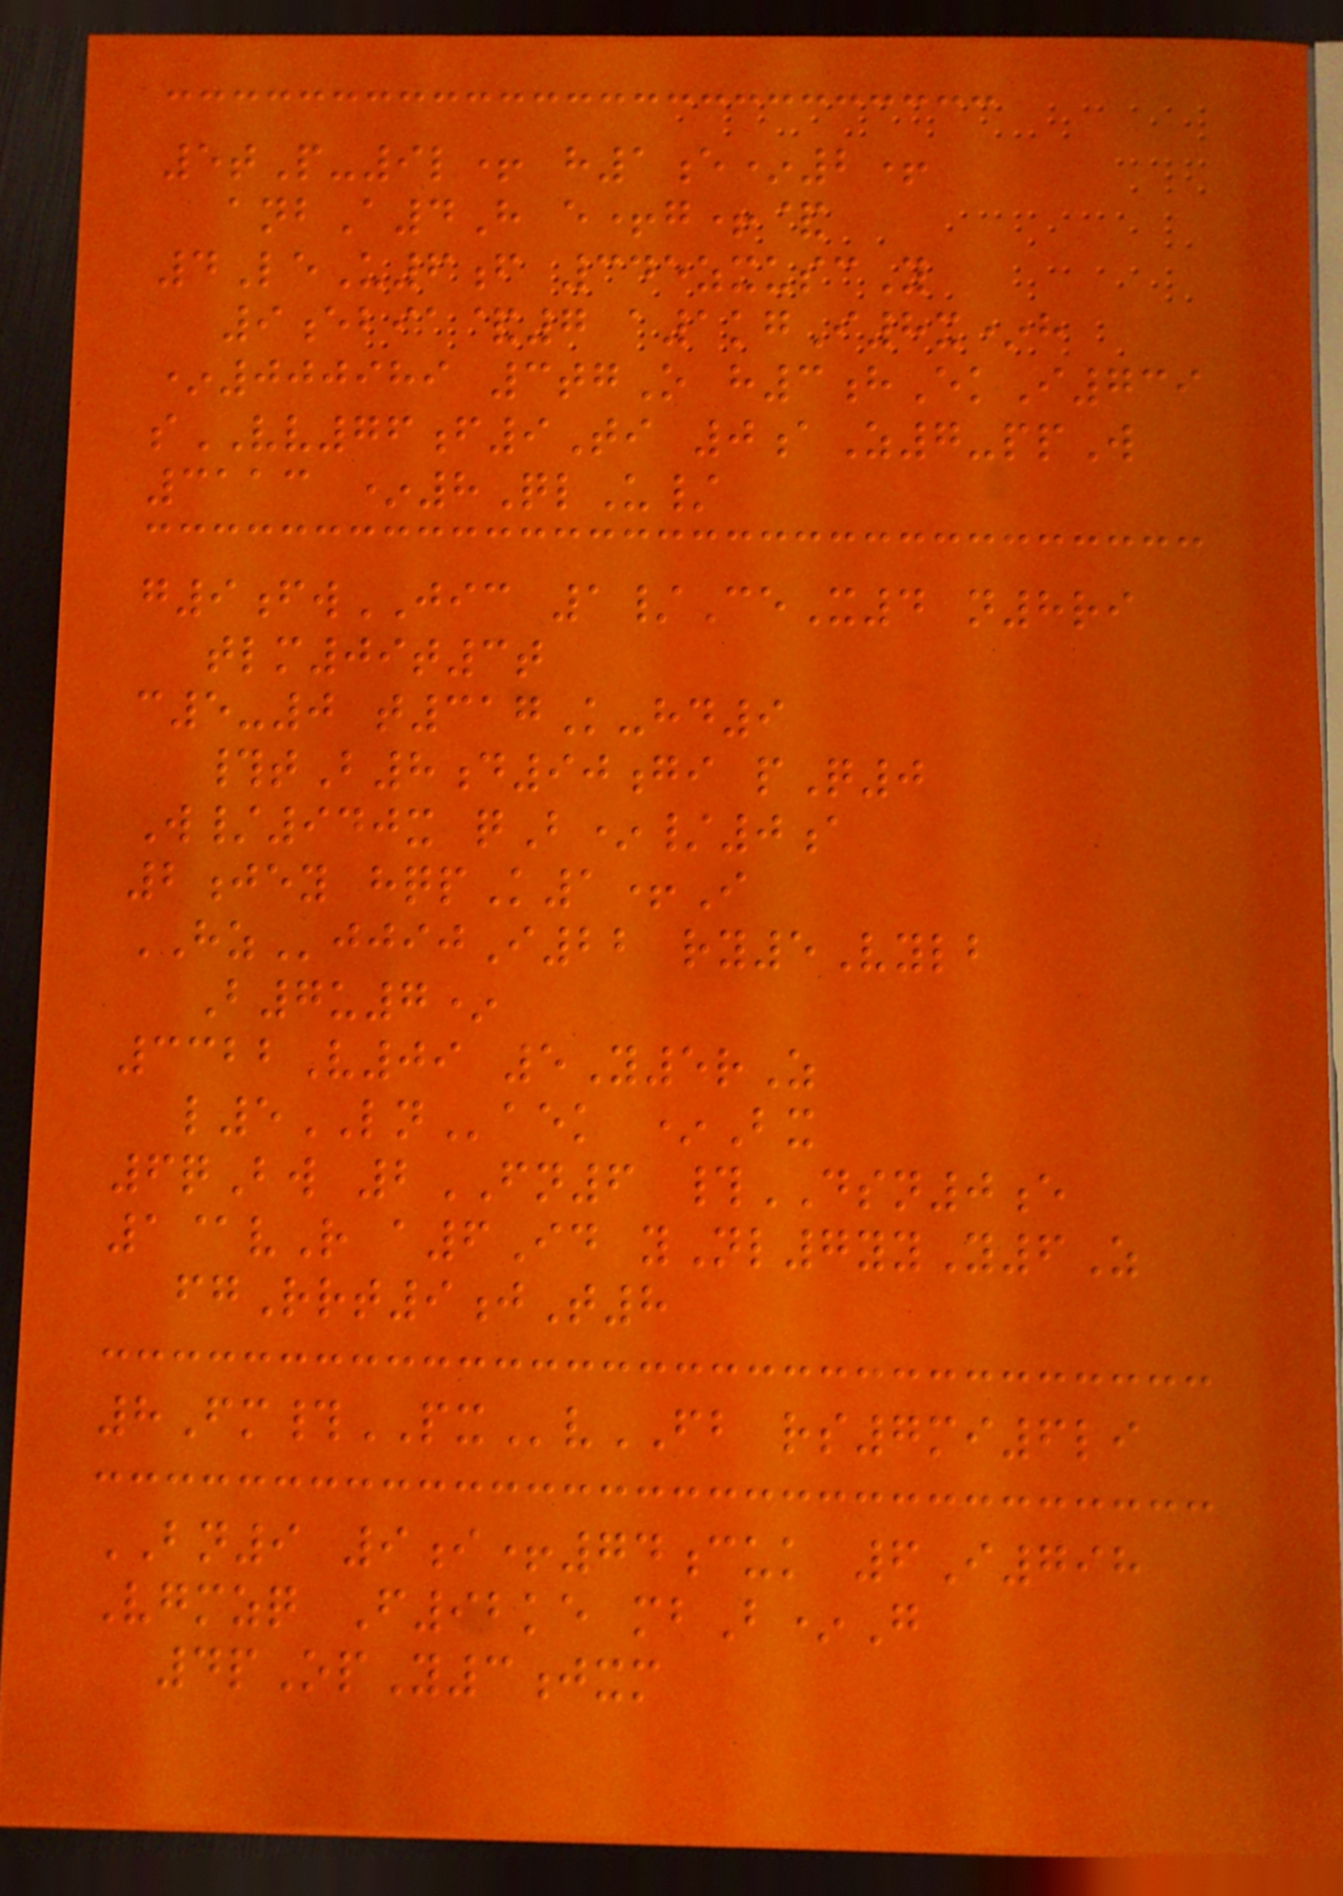5tP-9l+ h1e*2+
anbA4H e+g+&
4LeU6f 345zxuscY
9ebia&7 a1kgI8x*h
*000989 3tgO h3hEkI739
sVV76f9Ti 0aZ7-ppW
3113 *8QlU/
g9fwJIC 1/CeX4 n8ri
tlm09t3t
c5-0 t317K-hd9
#tB8d90gi pQ0
W/940x qB*/0a
2jey hqpK1+I
HZjjijI22 ry5Vylb
B7u7*
3322V09 5Y5rZ
l5LNaek *Bx
6qBw 2FN6 #DSN0e
1@vR a6Id yNl7yyY6Z
fgRrt9jT8
8Fm#PXvFB rs7mi6li
BN9 9i+74cuk 6I798
Vgmzq F92ke mbB*G
4pOpY3jxm
